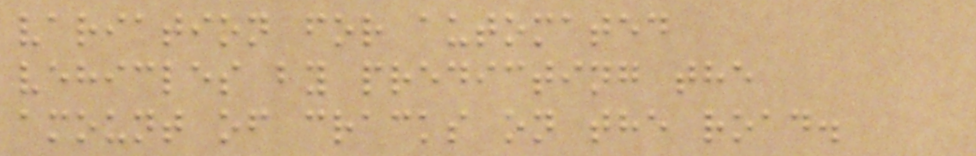variation for automated
vehicles by predicting the
amount of cracks on the road.
